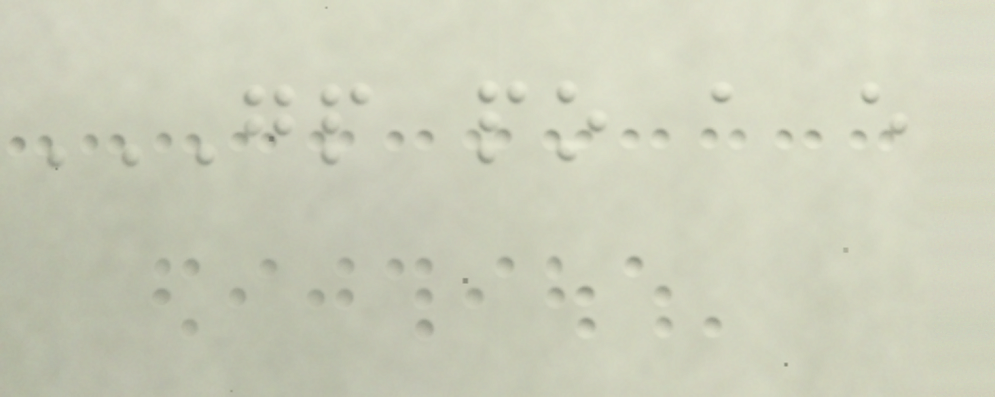GP PO A E
